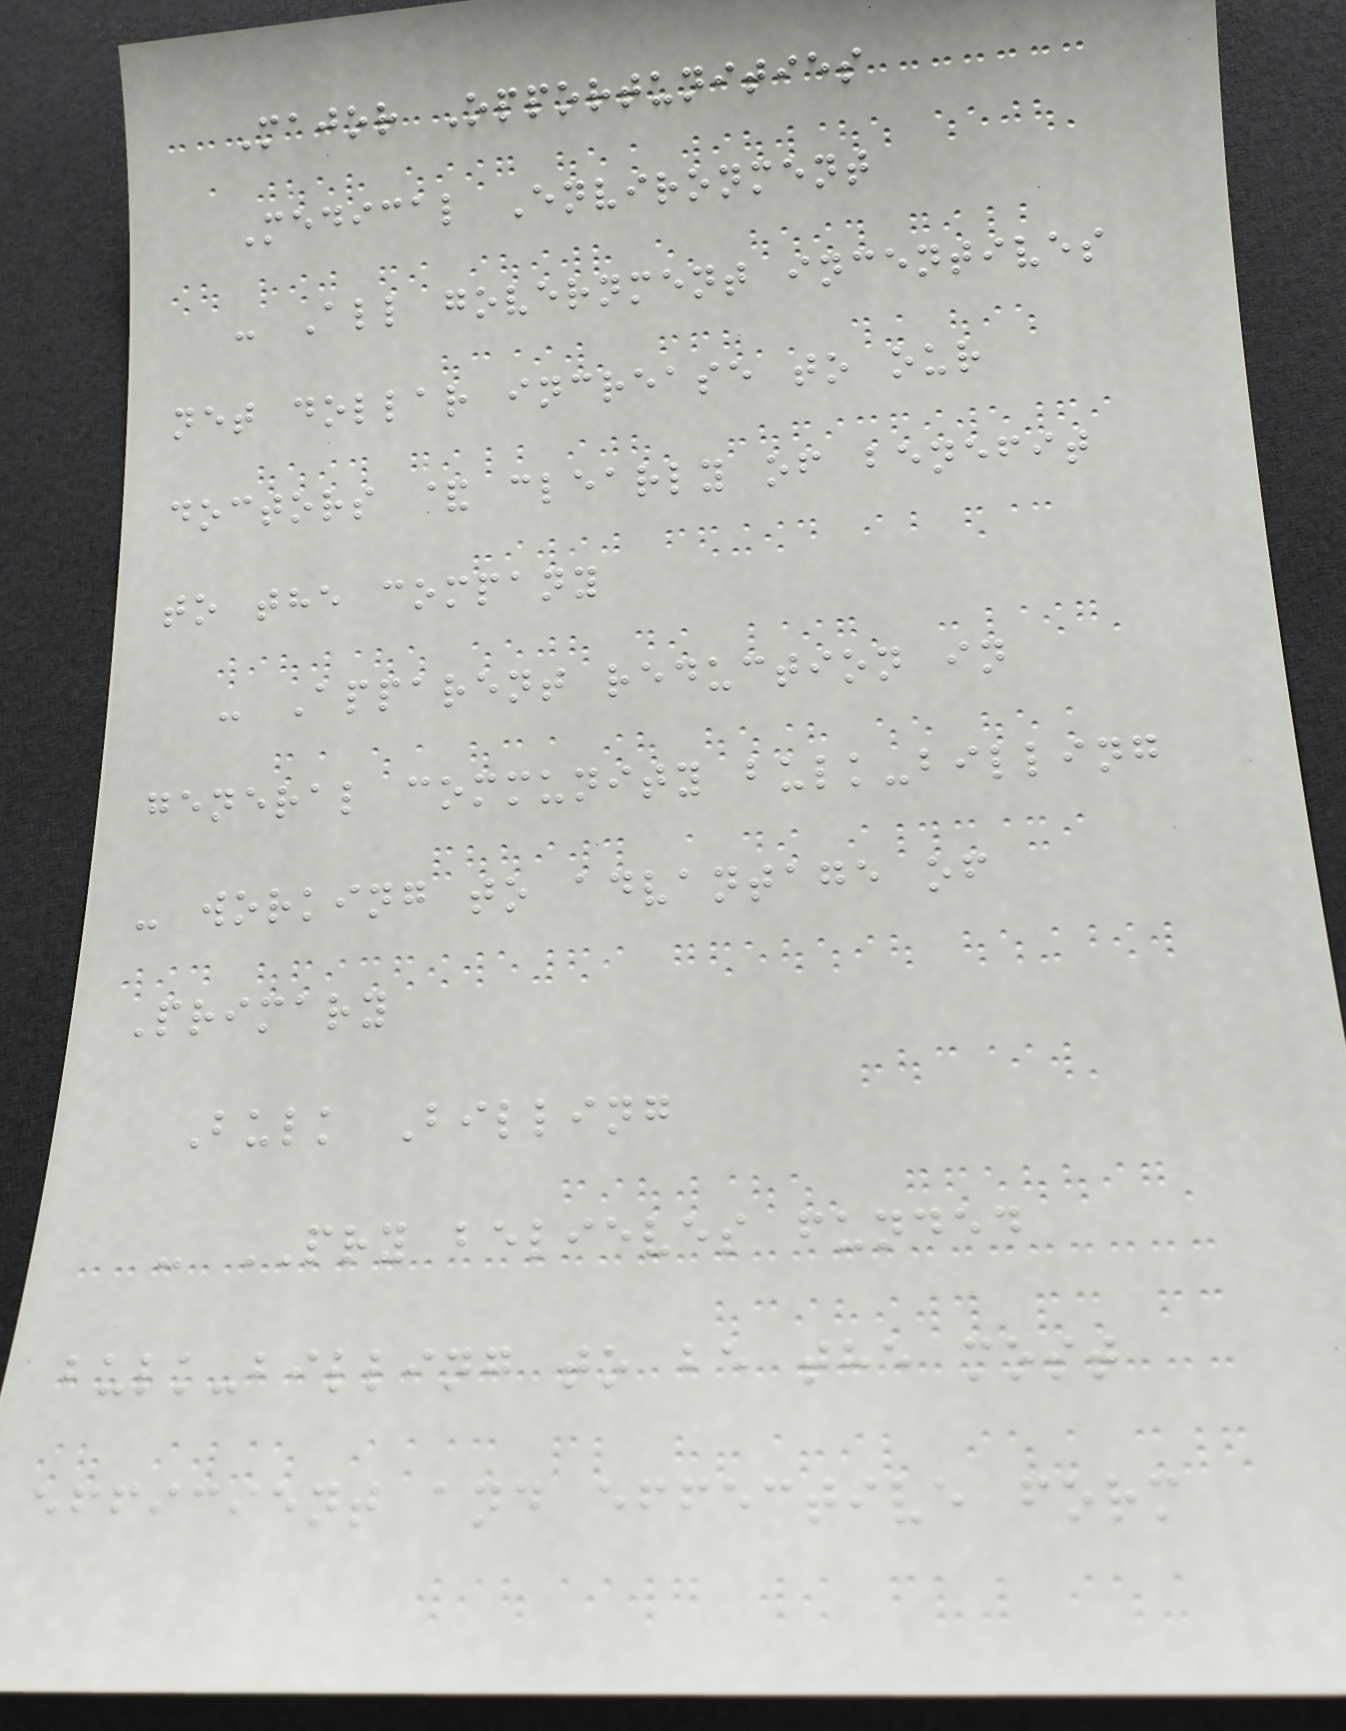Major Opportunities
Medical Environment
- All government incentives
net dollar increase to our
doctors & clearly of benefit
to the company
- Apparent reduction in
general community bulk-billing
- working to advantage of
Primary
Bulk Billing
- PRY believes funded
bulk-billing to be the most
efficient and effective form
